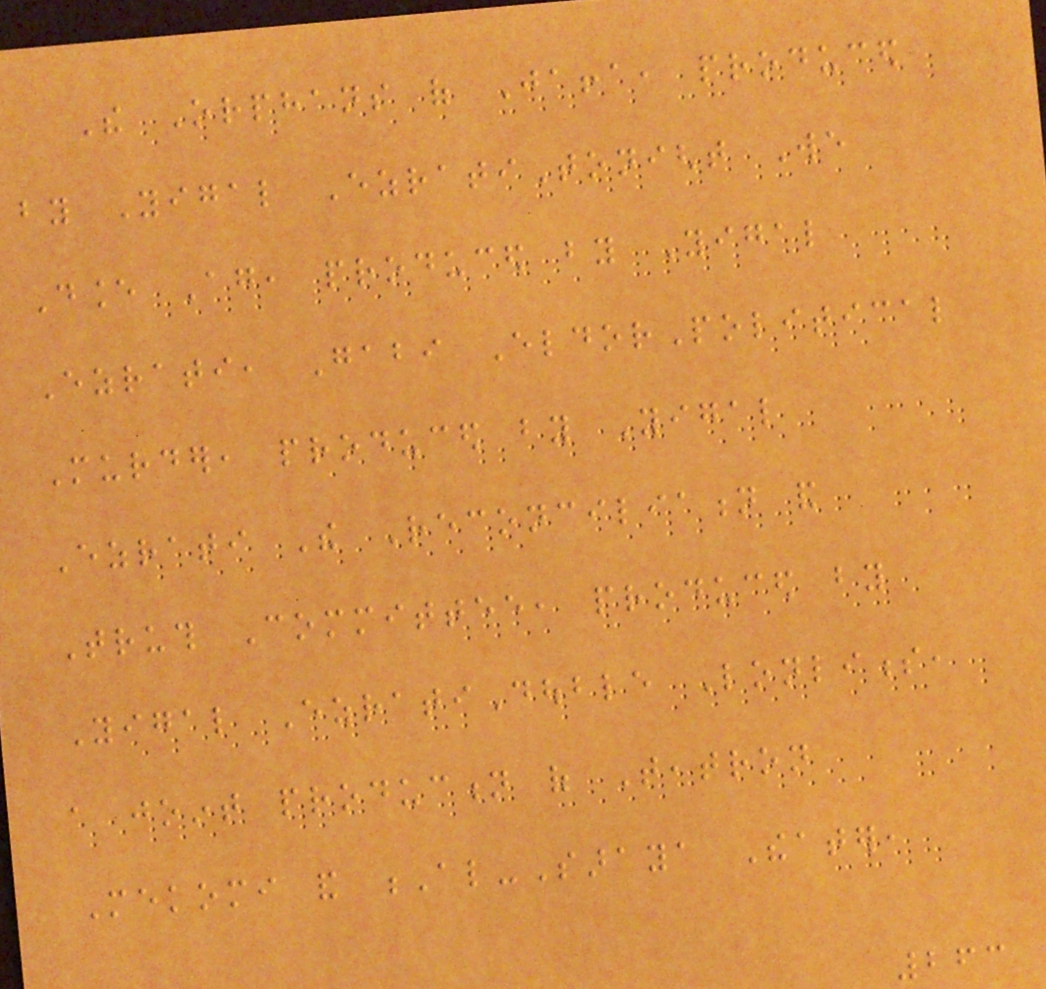The Orphans of Jaffa, produced
by Yigal EzratiTonight We
Dance Again, produced by Yigal
Ezrati, Gabi EldorPolitical
Murder, produced by Yigal
Ezrati The Reconciliation and
Truth Committee, produced by
Yigal EzratiDouble Lonliness,
a joint production of Teatron
Mekomi and Al-Saraya Theater,
263
